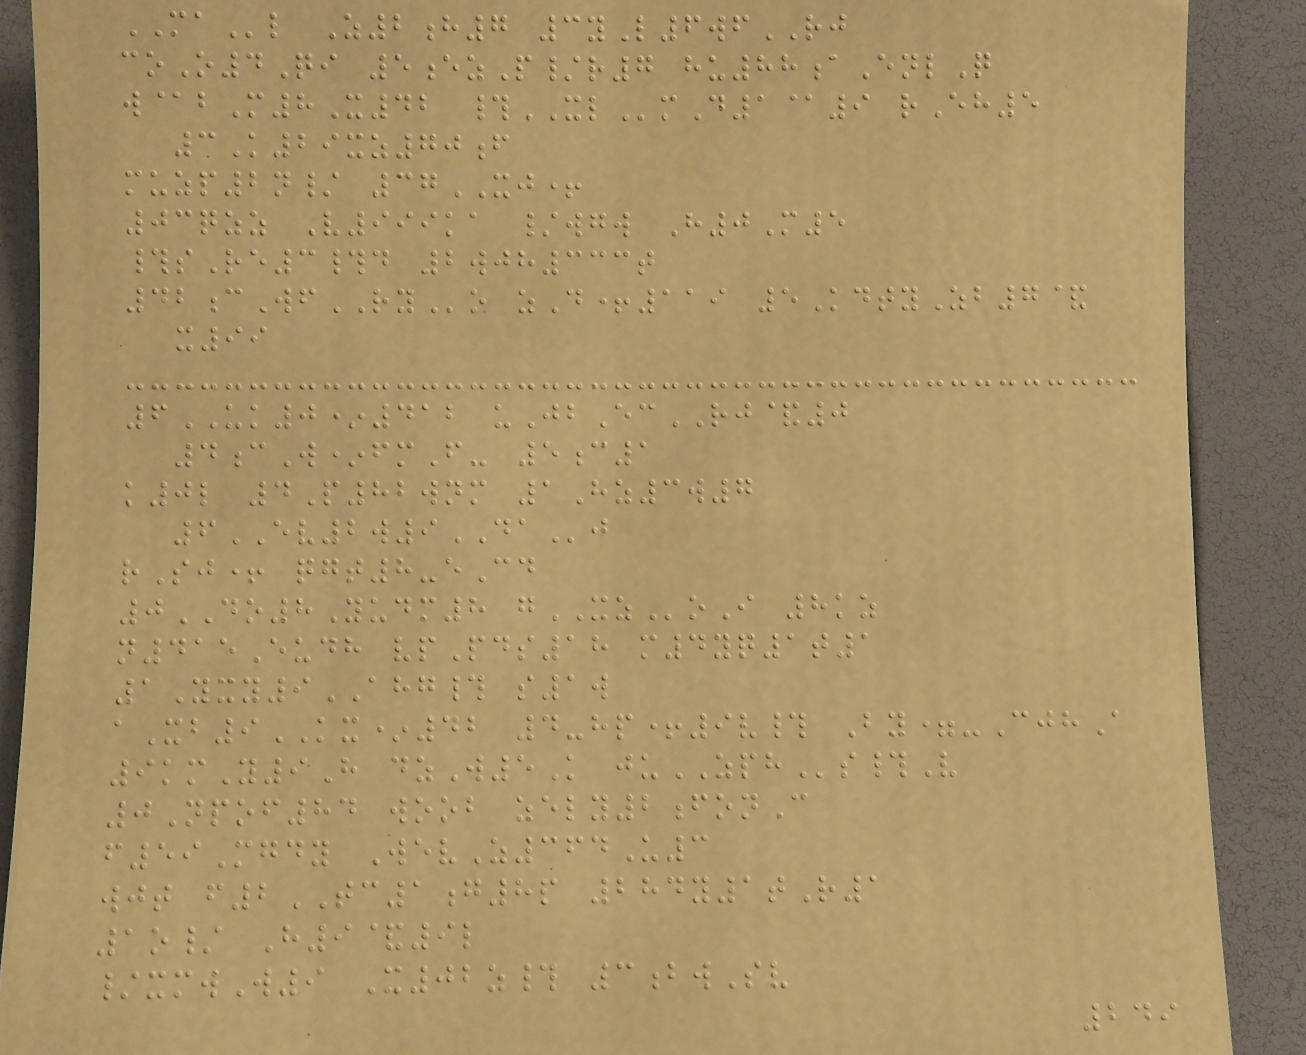MAl Z2h7 3yL6wfRJ
coO4Qi 5ezP/r7 hu88aEnlQ
w@bM8X42 #XLmD1@9 rEh5
3K29xz70f
muzp2n/ 37XJ+
03qzz V999ka /wgw H0M5
#sRe3#d 2wjh333t
42cWfRYo zD+119 5KdtyZb7&
x99
6UK0*412 uJbEcRJ&0
4cW*fmF- 5c1
k0l 4P82wnm 1Hz3w7
6EV2w9DAj
rSj+ qgt8-eCd
0DO8Yudm8 gXZoI 8kz
n415Eudh vpPds18 m4yq1t1
1Yxy9AHG# s1w
aXb9KX*42 4-hp+9v# By=-CjhA
9kmY9H dzW5K juZPHs#V
0Npof84 woob zely2fonC
f59Mgdy WevZ364U3
wjt f2TC1g8p 284y1tR1
1o/ H9&9l
/xmwW9 X02z# 3bwSv
249
